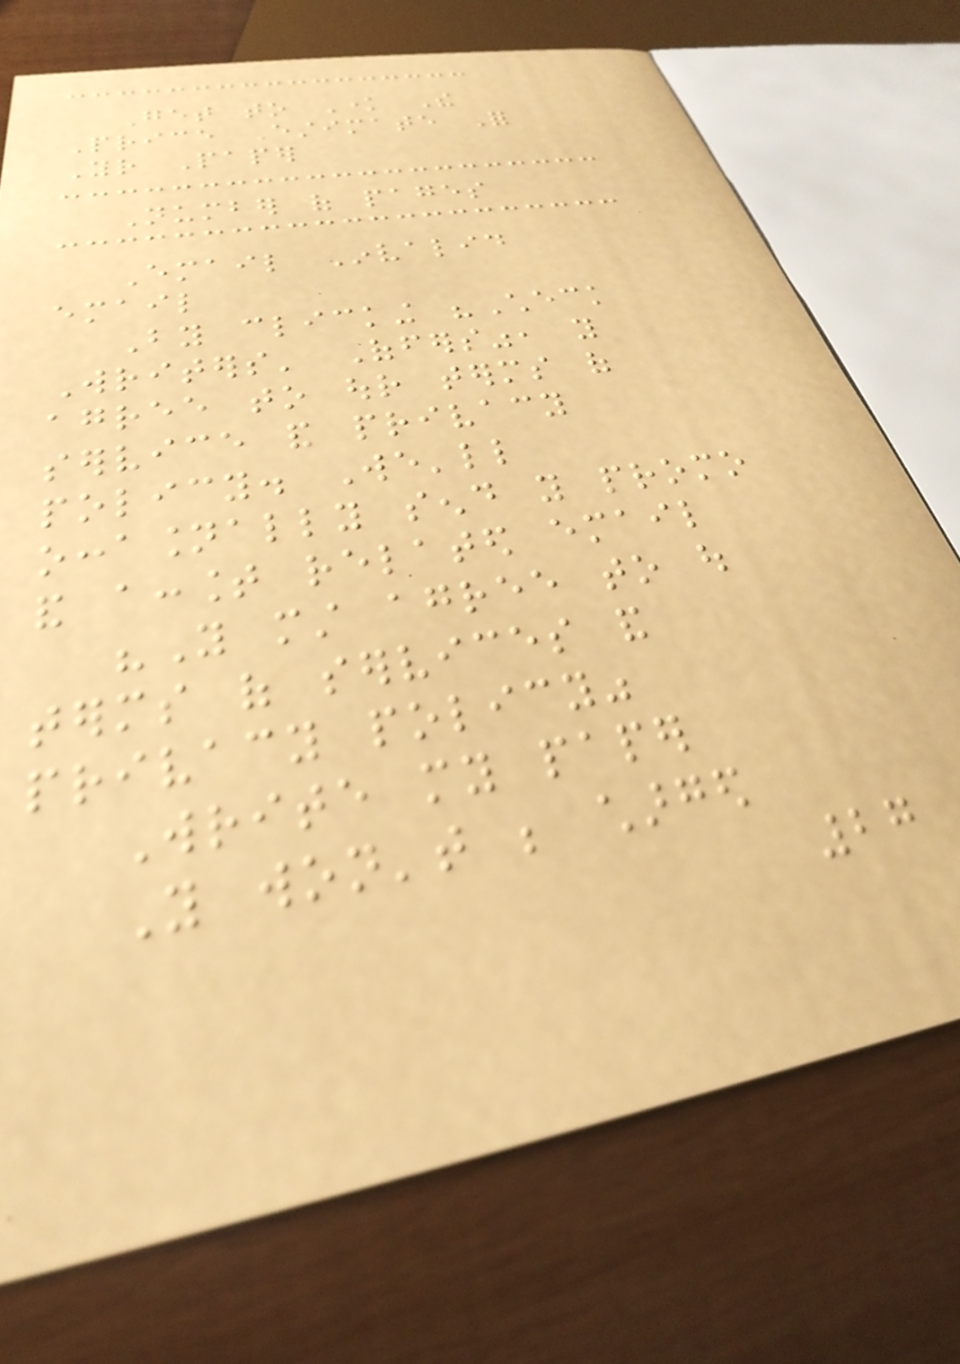Get to Know The
Price Estimate For
Your Paper
Number of pages
Email Invalid
email
By clicking "Check
Writers' Offers", you
agree to our terms of
service and privacy
policy. We'll
occasionally send you promo
and account related email
"You must agree to out
terms of services and
privacy policy"
Write my paper
You won't be charged
27
